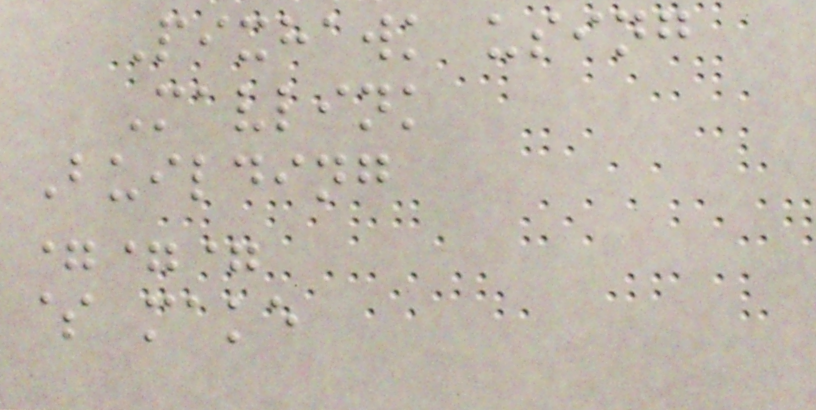Pixhawk using
Mavlink
Building
===
$ make
